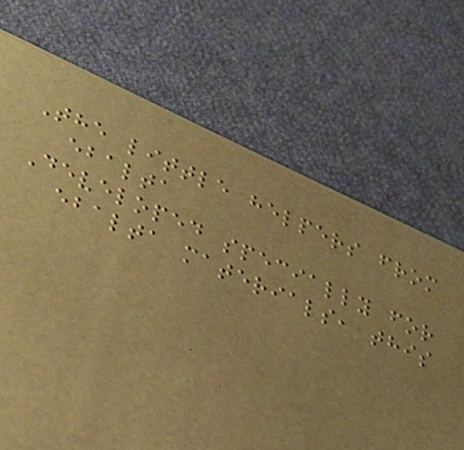The little helpers from
ebalta
Developed specially for
ebalta materials, this
